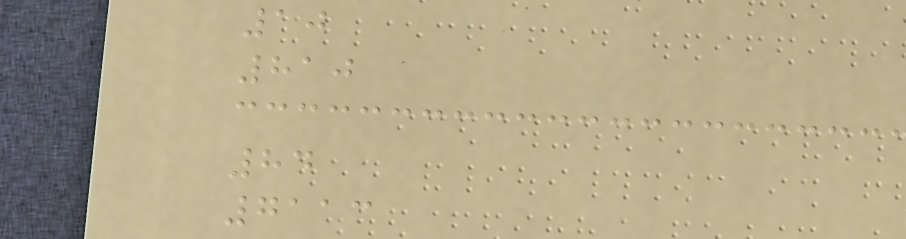10
810
84
7113
